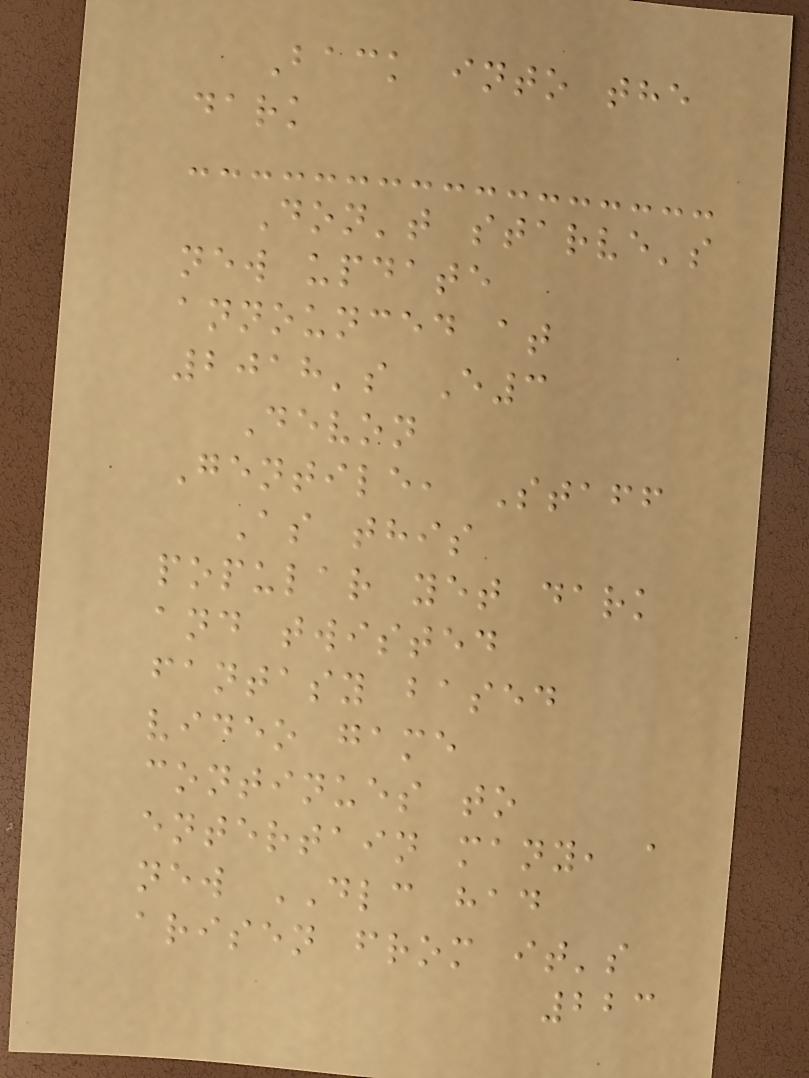Back into the
dark
Don't starve's
new update
announced at
2018's E3
Devon
Gentile, Staff
As this
popular yet dark
and twisted
fantasy based
video game
continues to
entertain many, a
new DLC had
arisen from it's
223
